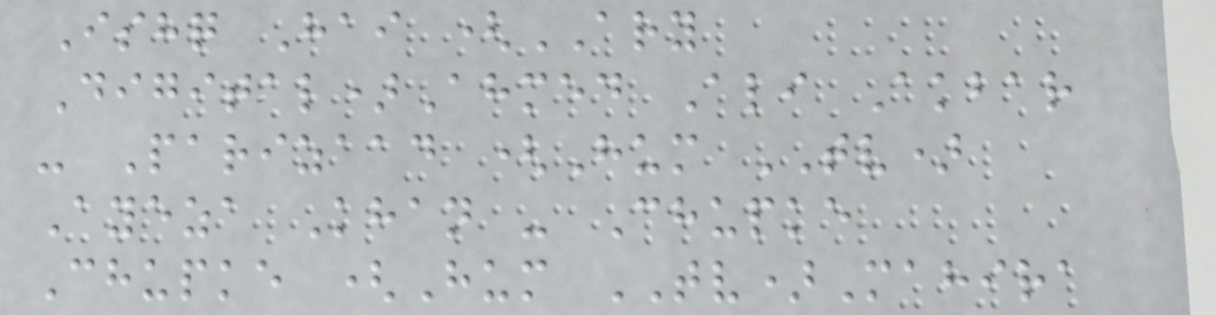Ishq Hai (ARY
Digital)Ahmed Ali Akbar
- Parizaad (Hum TV)
Ayeza Khan - Chupke
Chupke (Hum TV)Mahira
